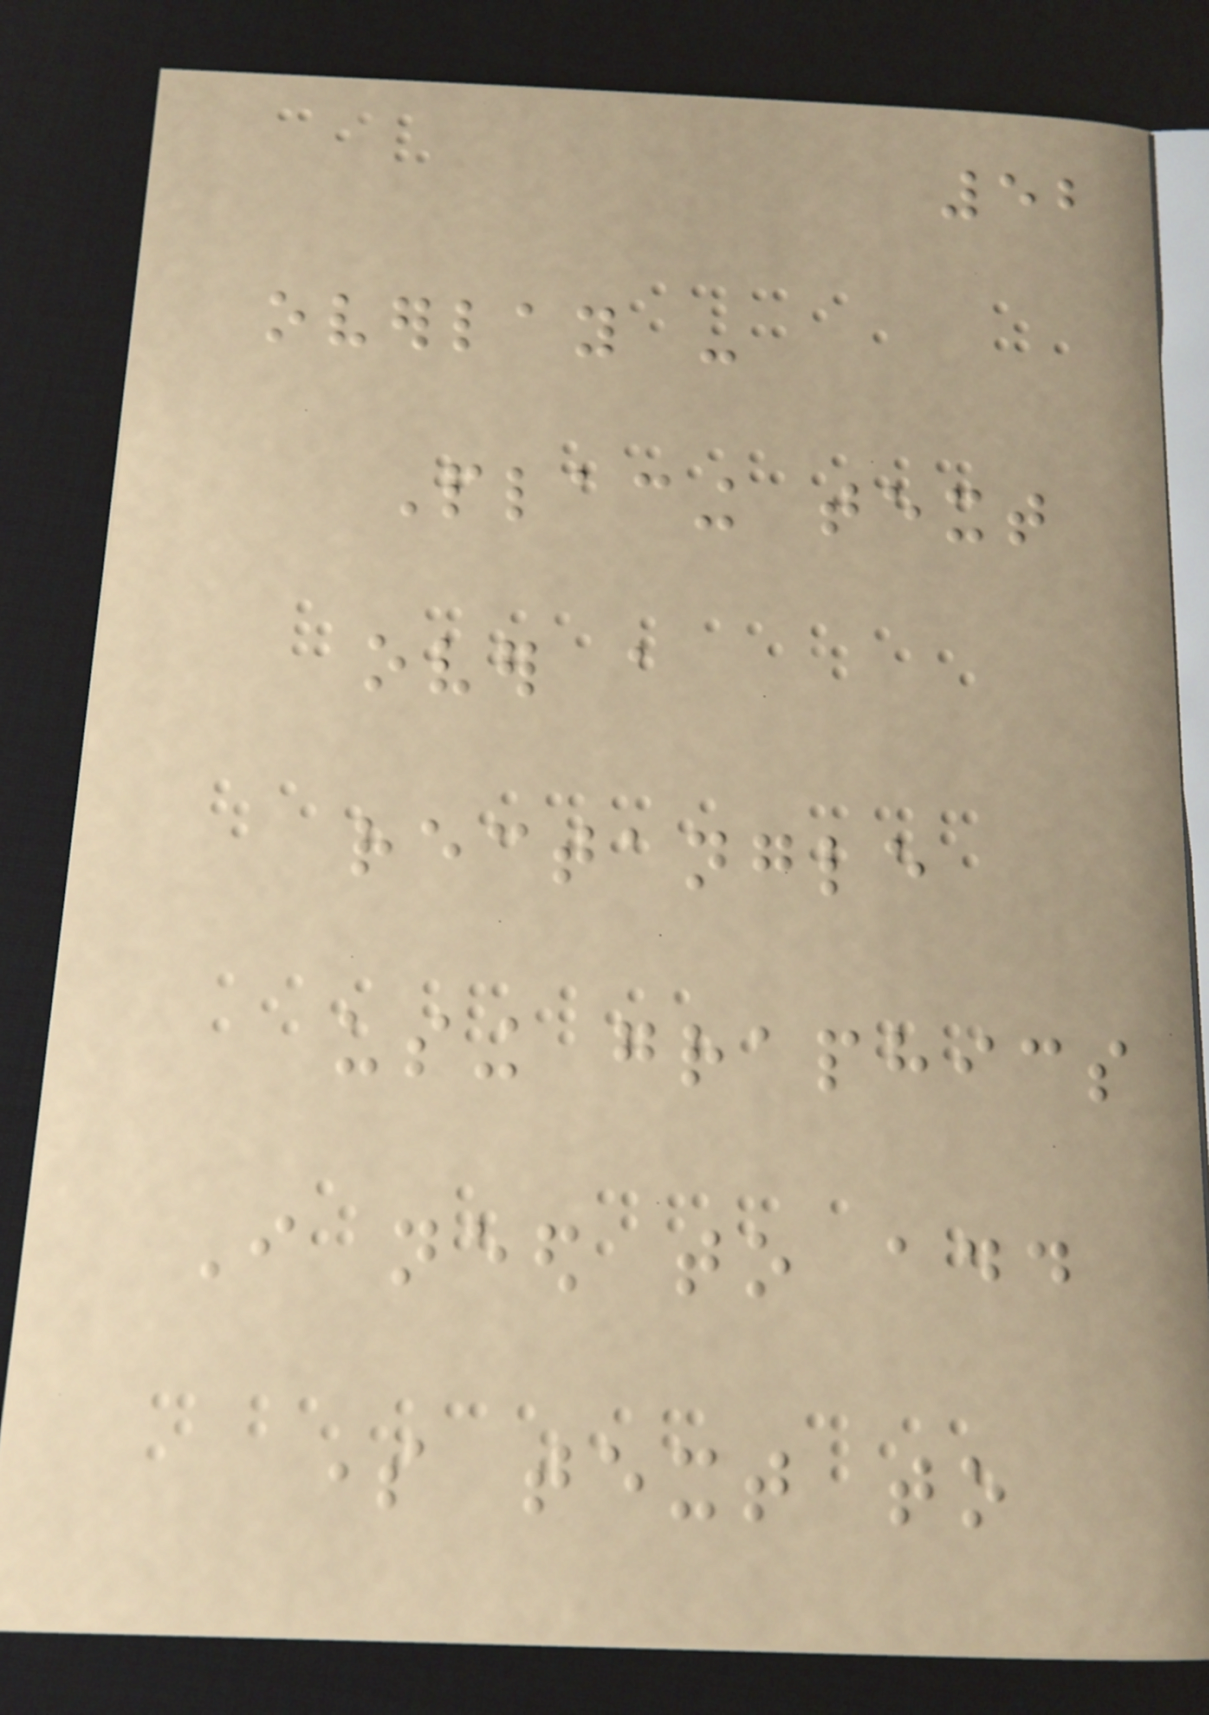52
overlay -
Placing text
over a
rectangle
using graphics
I need to add
some text to
